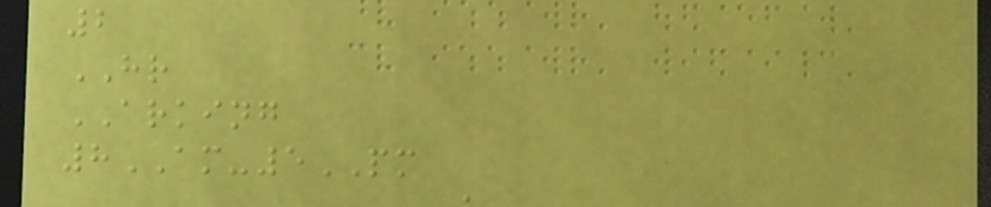2
HR
ARKING
8AM-5PM
